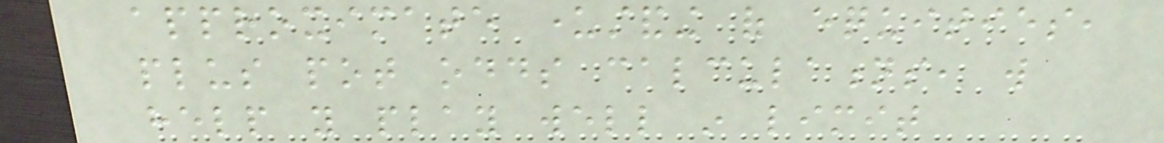approximate understanding of equities,
plus pot odds calculations, will
help you play well in limit
